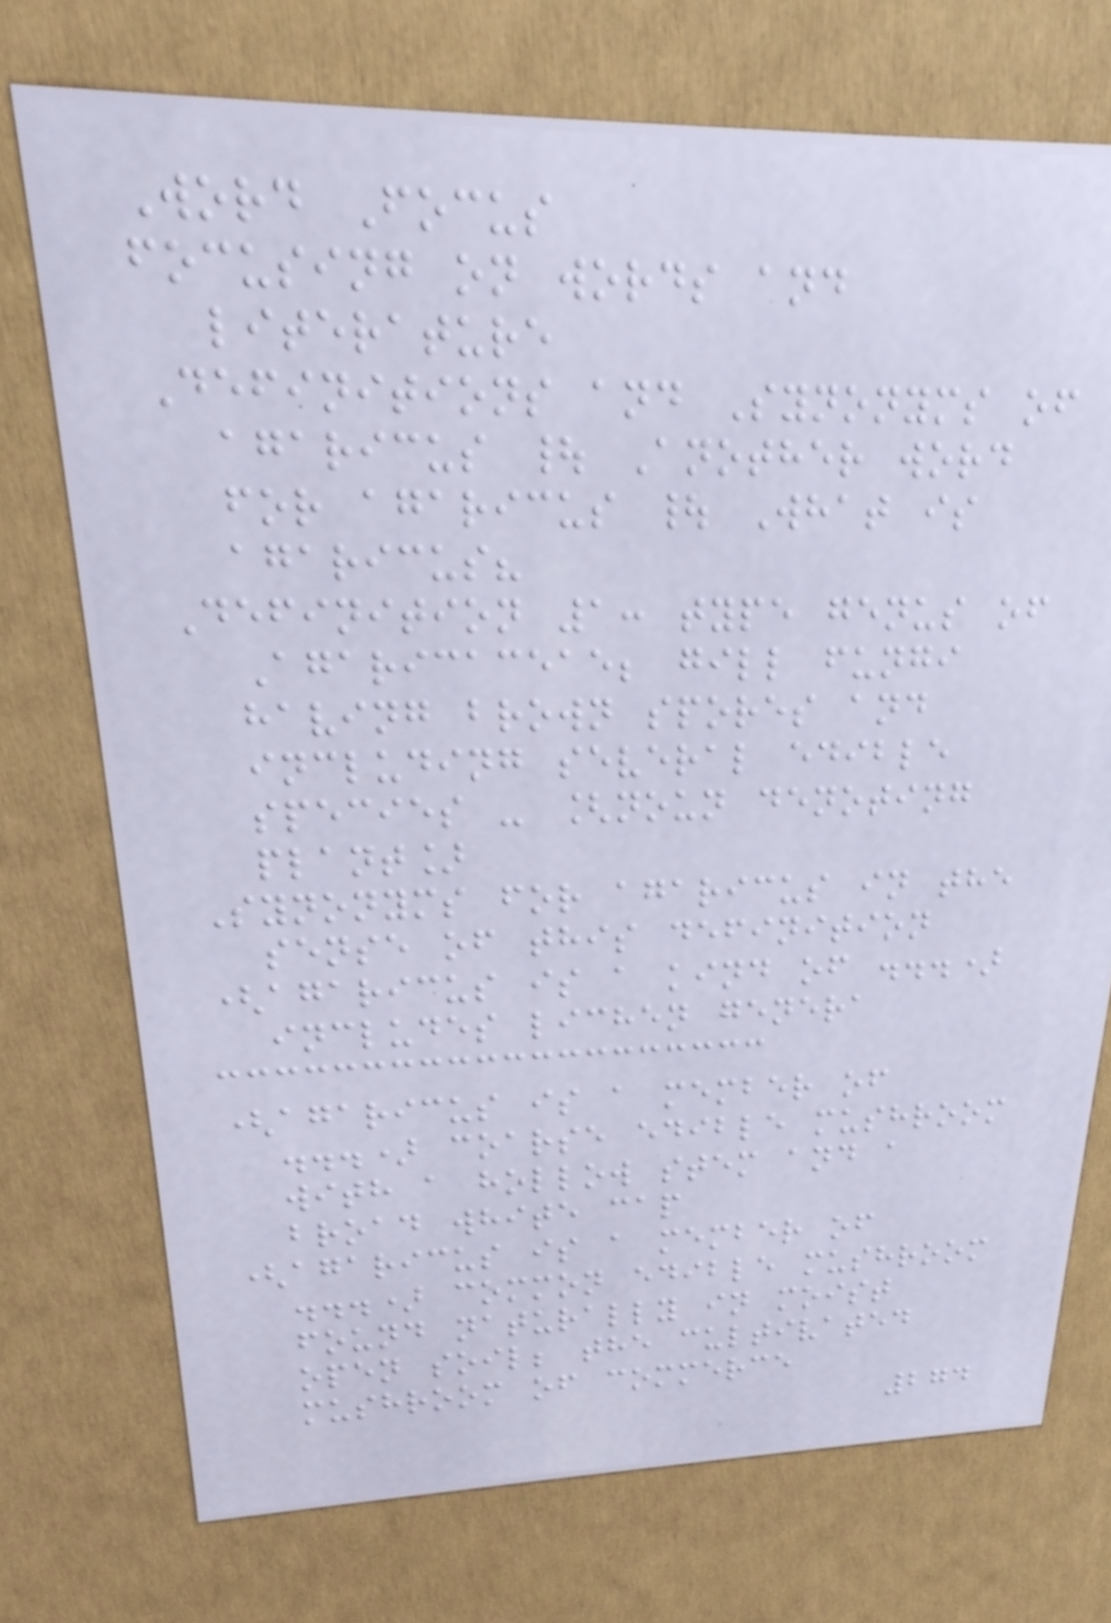Word Focus
focusing on words and
literature
Definitions and Synonyms of
agaricus | Another word
for agaricus | What is
agaricus?
Definition 1: type genus of
Agaricaceae; gill fungi
having brown spores and
including several edible
species - [noun denoting
plant]
Synonyms for agaricus in the
sense of this definition
(agaricus is a kind of ...)
includes lichen genera
(agaricus is a member of
...) coarse edible mushroom
with a hollow stem and a
broad white cap
(agaricus is a member of
...) common edible mushroom
found naturally in moist
open soil; the cultivated
mushroom of commerce
274
